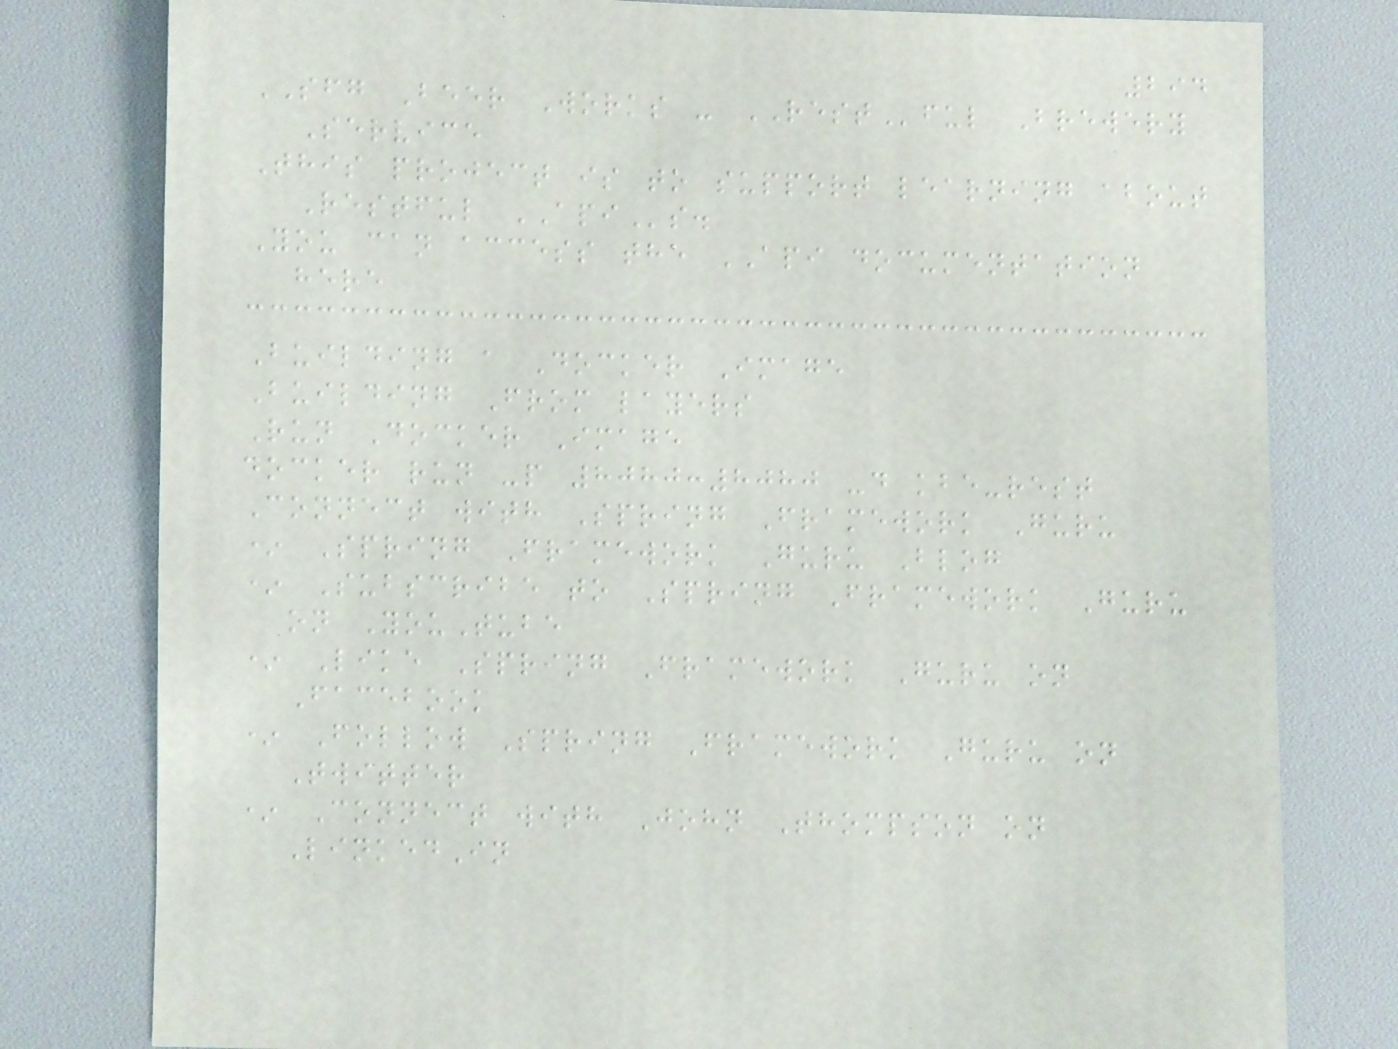294
SFG Beer Works - RESTful Brewery
Service
This project is to support learning about
Restful APIs.
You can access the API documentation
here
Building a Docker Image
Building From layers
Run Docker Image
docker run -p 8080:8080 -d kbe-rest
Connect with Spring Framework Guru
* Spring Framework Guru Blog
* Subscribe to Spring Framework Guru
on YouTube
* Like Spring Framework Guru on
Facebook
* Follow Spring Framework Guru on
Twitter
* Connect with John Thompson on
LinkedIn
